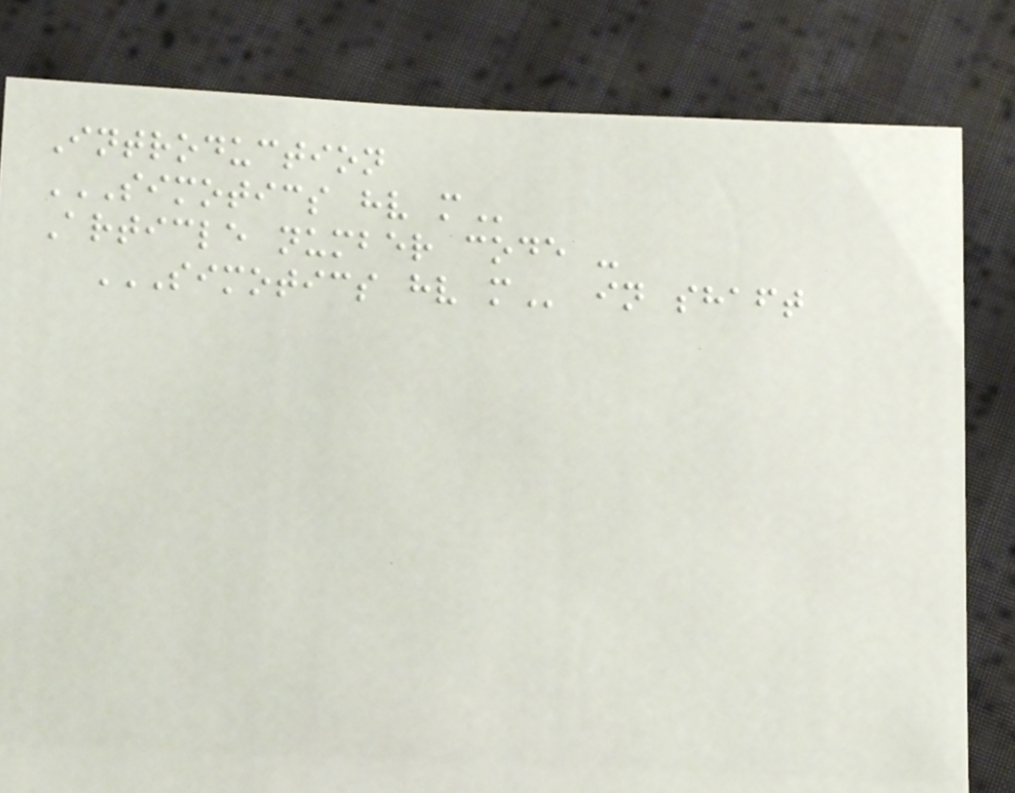Introduction
SIMOTICS HV M
Article number code -
SIMOTICS HV M in shaft
